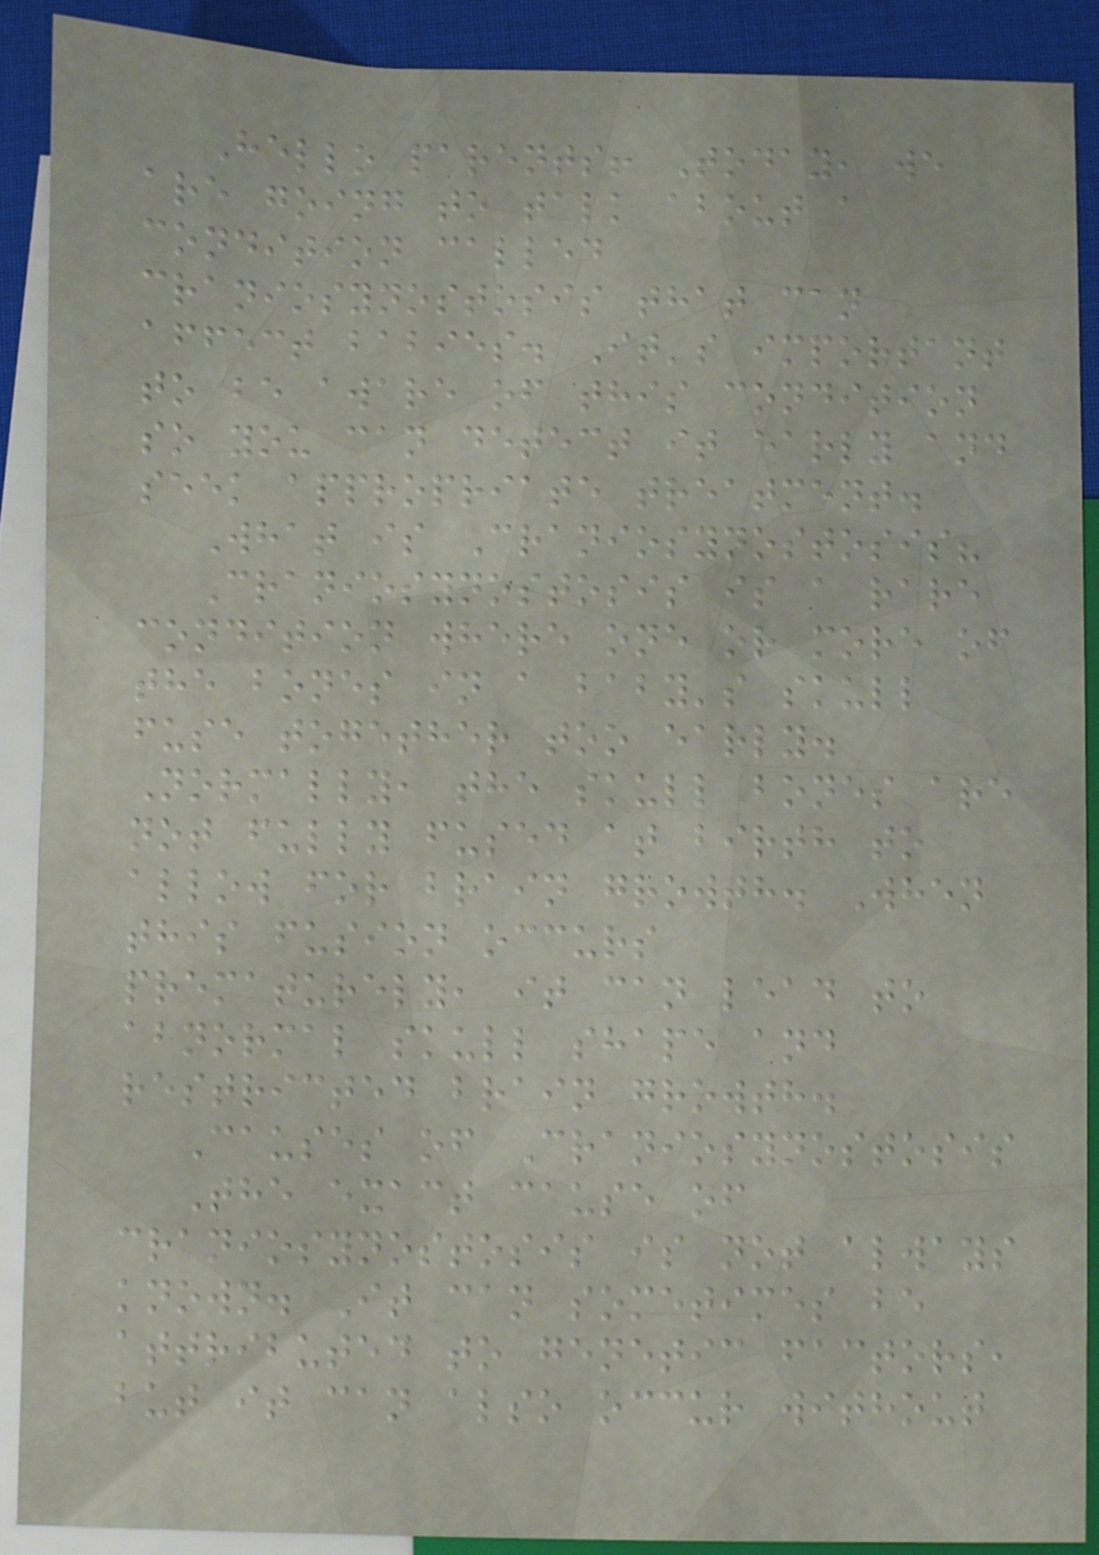Hello parents! Today, we
are going to talk about a
condition called
craniosynostosis that can
affect babies. It's important
to be aware of this condition
so you can detect it early and
seek appropriate treatment.
What is Craniosynostosis?
Craniosynostosis is a rare
condition where one or more of
the bones in a baby's skull
fuse together too early.
Normally, the skull bones are
not fully fused at birth to
allow for brain growth. When
this fusion occurs
prematurely, it can lead to
abnormal skull shape and
restricted brain growth.
Causes of Craniosynostosis
The exact cause of
craniosynostosis is not always
known. It can sometimes be
attributed to genetic factors,
but it can also occur without
